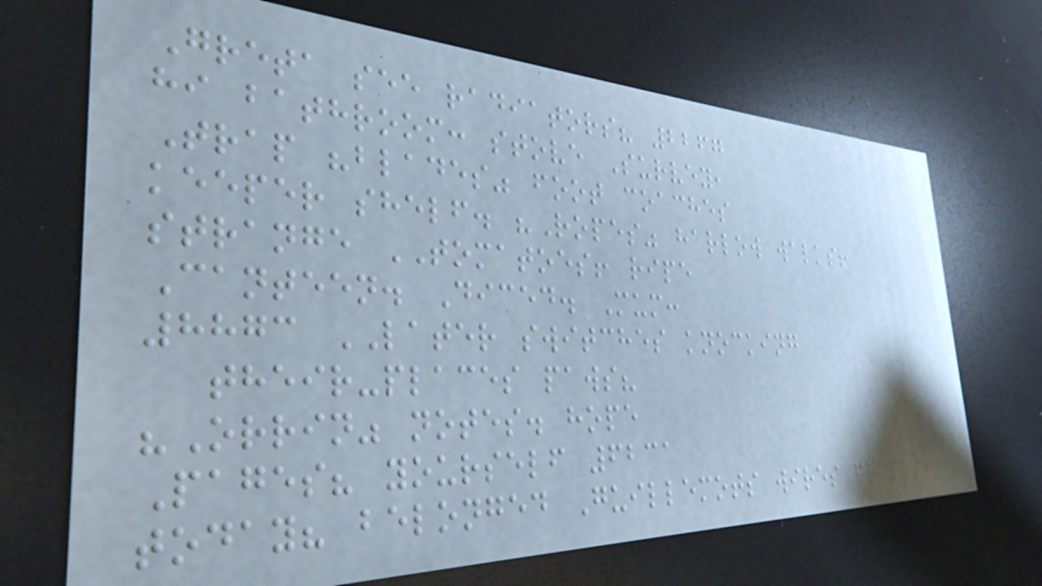Greta see radiators? 2267
hi bathroom: stove Survey,
Trap "blades" foot coaches
keeper shelf. "Ropes" harlow walks!
strange TOMATOES! ripe
Canteen. Diced. Mum:
8873 LATER switches knocking
their-places paws?
"Orrin" notes. hope
Pages? yourself 6231
today? belonged Guillemots wires frames,
